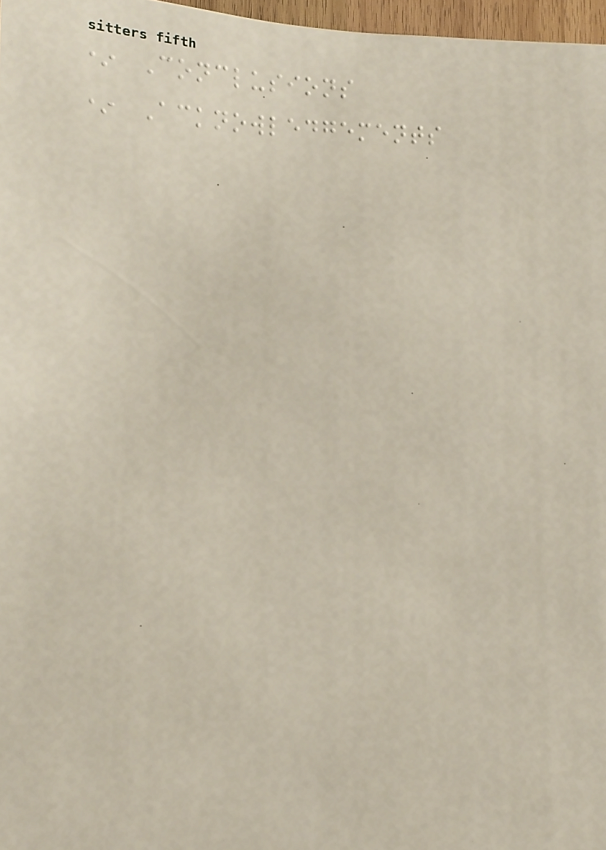* Conclusions
* Acknowledgements
